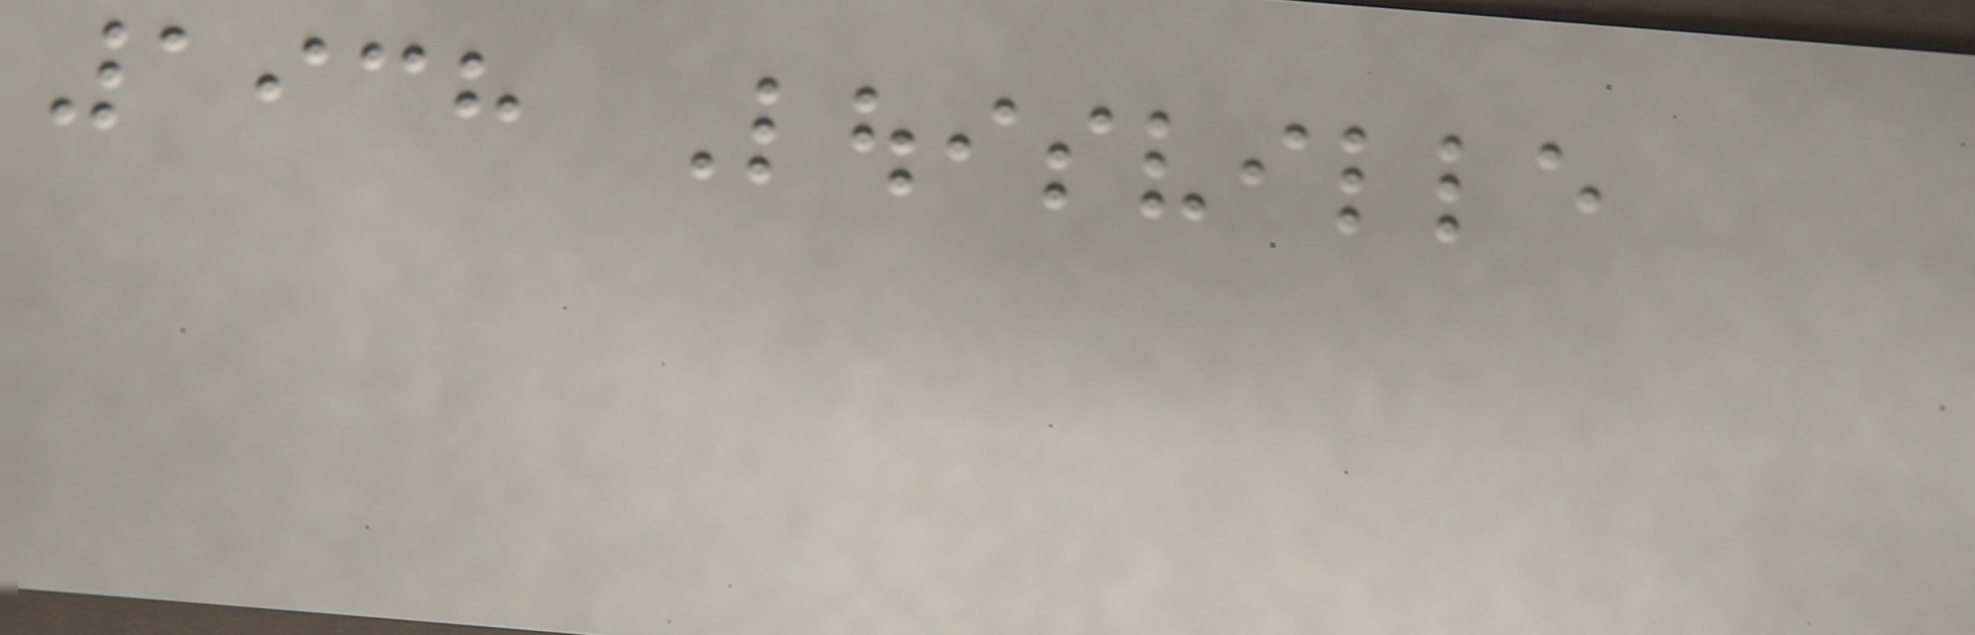1938 Louisville
